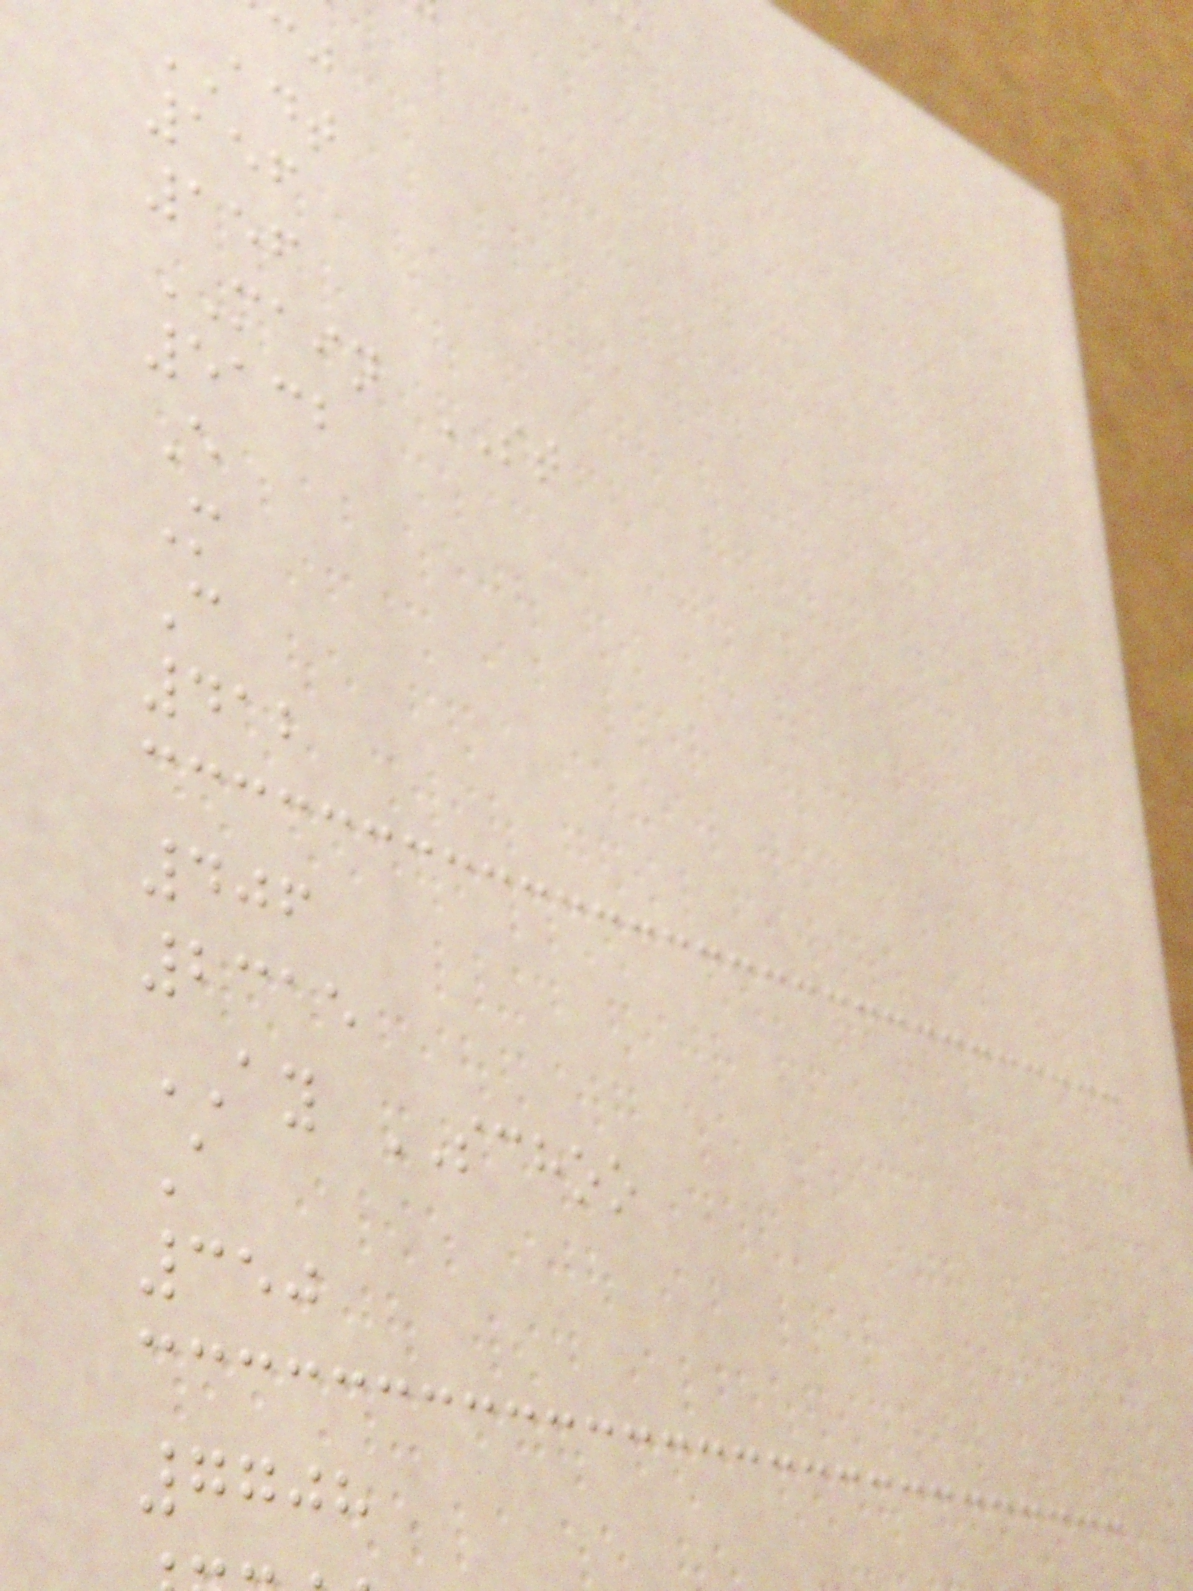ADT
156
156
MAIN ST
5132
E
M
C
412
406
2315
AY SCHOO
A
350
7708
